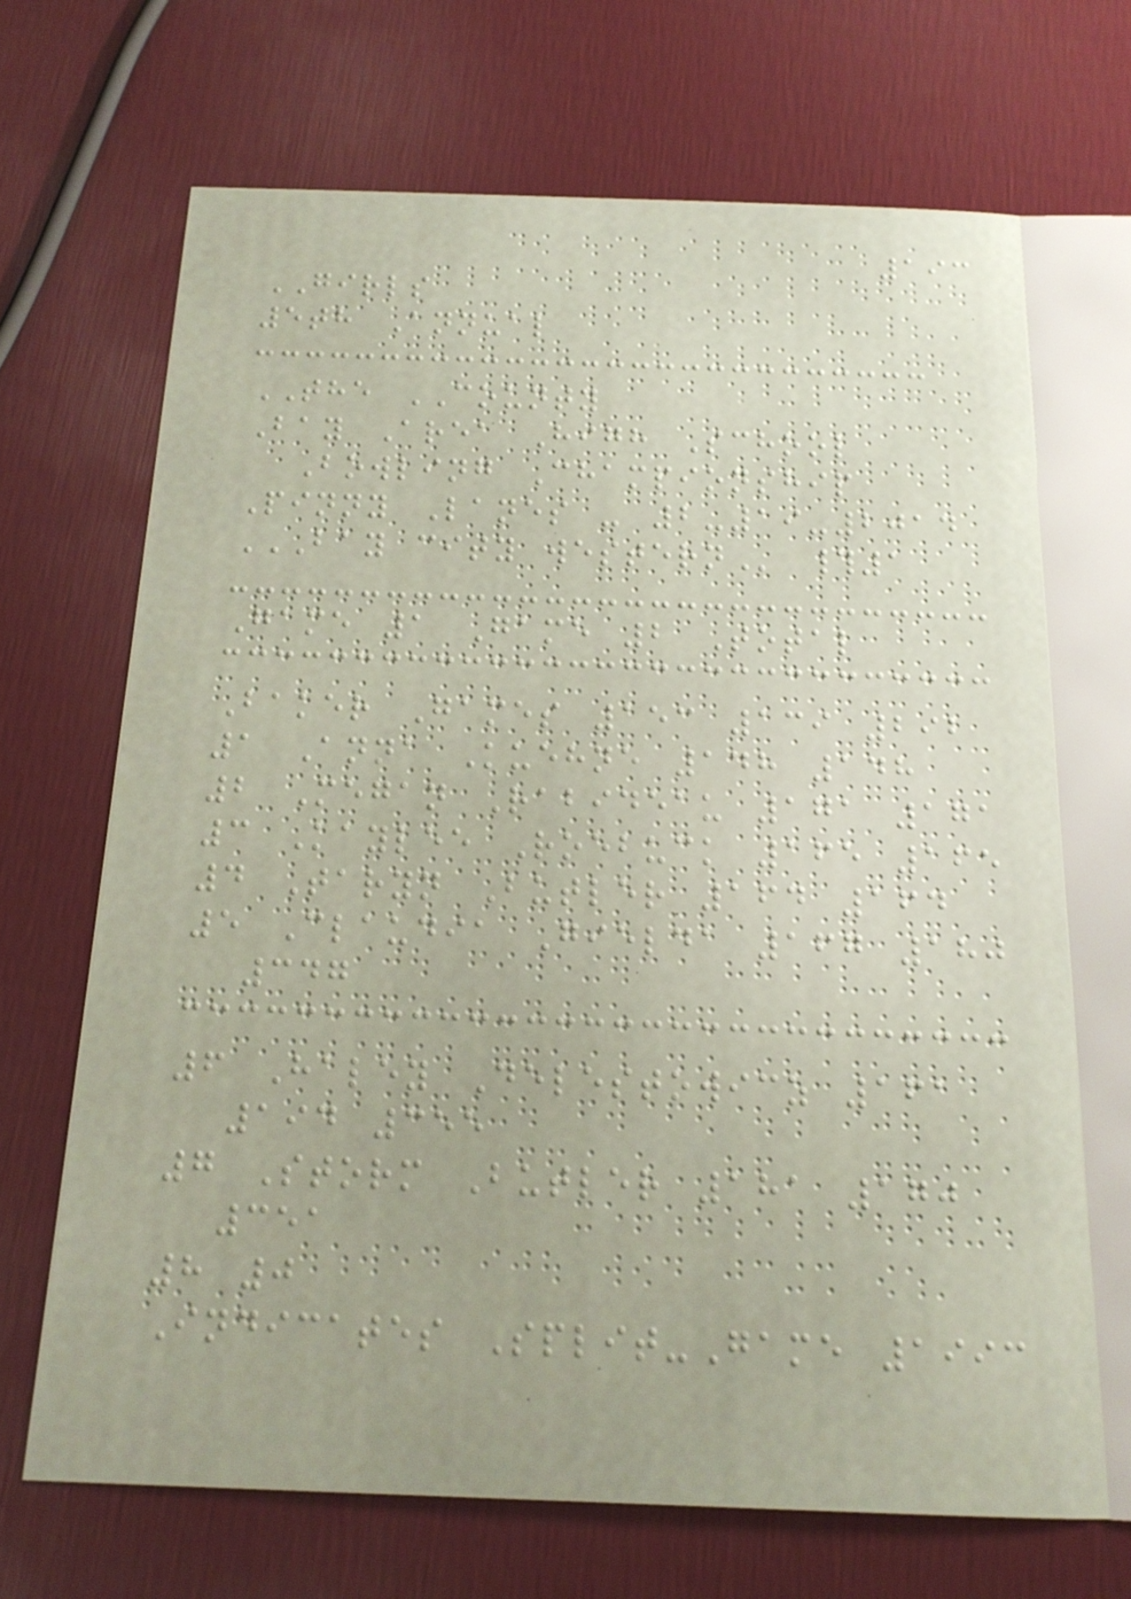193
GIRLS
5th Annual
THE COUNTY
Bay Area High School
Bowling Championship
Pinny Lanes - 2-19-2014
BAY CITY WESTERN #1
Game 1 Game 2 Total
Baker Games 153 139 292
1 Anna Kuehne 148 148
2 Megan Rabideau 171 171
3 Kaylee Roebuck 165 165
4 Taryn Butler 164 164
5 Claudia Gielda 167 180
347
6 Haley Delestowicz 161
194 355
7 Storm Butler 181 170
351
8 0
Indicates Split-Game 1993
